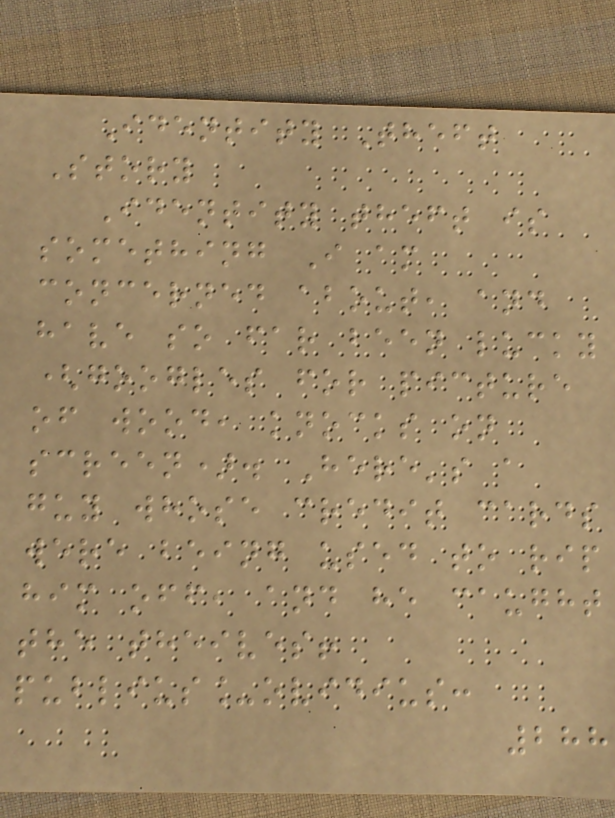Identity Theft
Story
Identity theft is
something I am
concerned about, and
have so far been lucky
(googles for picture
of wood, knocks on
screen). Here's a
guy whose credit cards
were being used to rip
him off, and he caught
the theives!
publius_ovidius:
288
